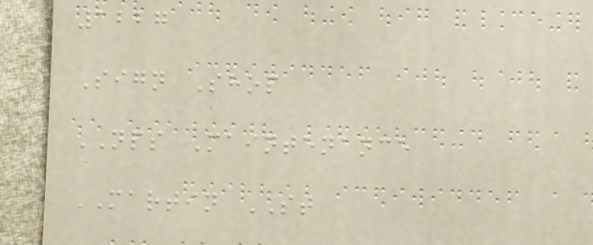1227
Sign Shop
NPS Maintenance
MARTIN ST
